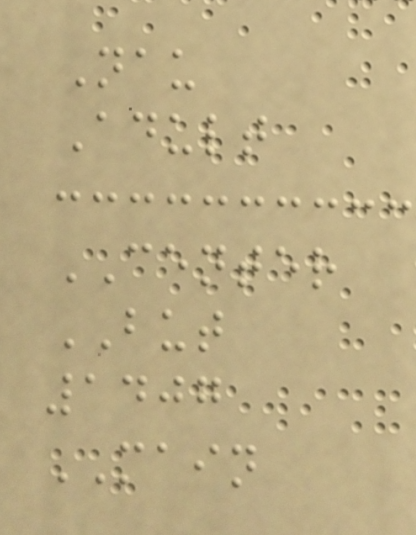Nau
Adult
CENTER
BUT
1407
MAIN
